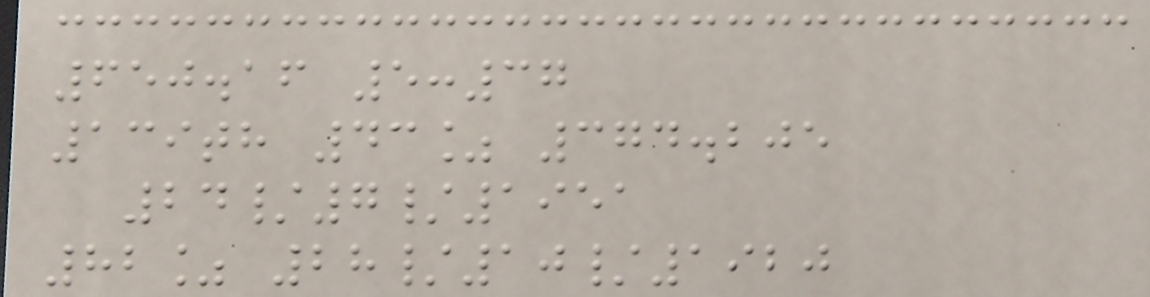650.16 5:37
139th 43% 374.205
24/7/1951
82% 28/10/1920
